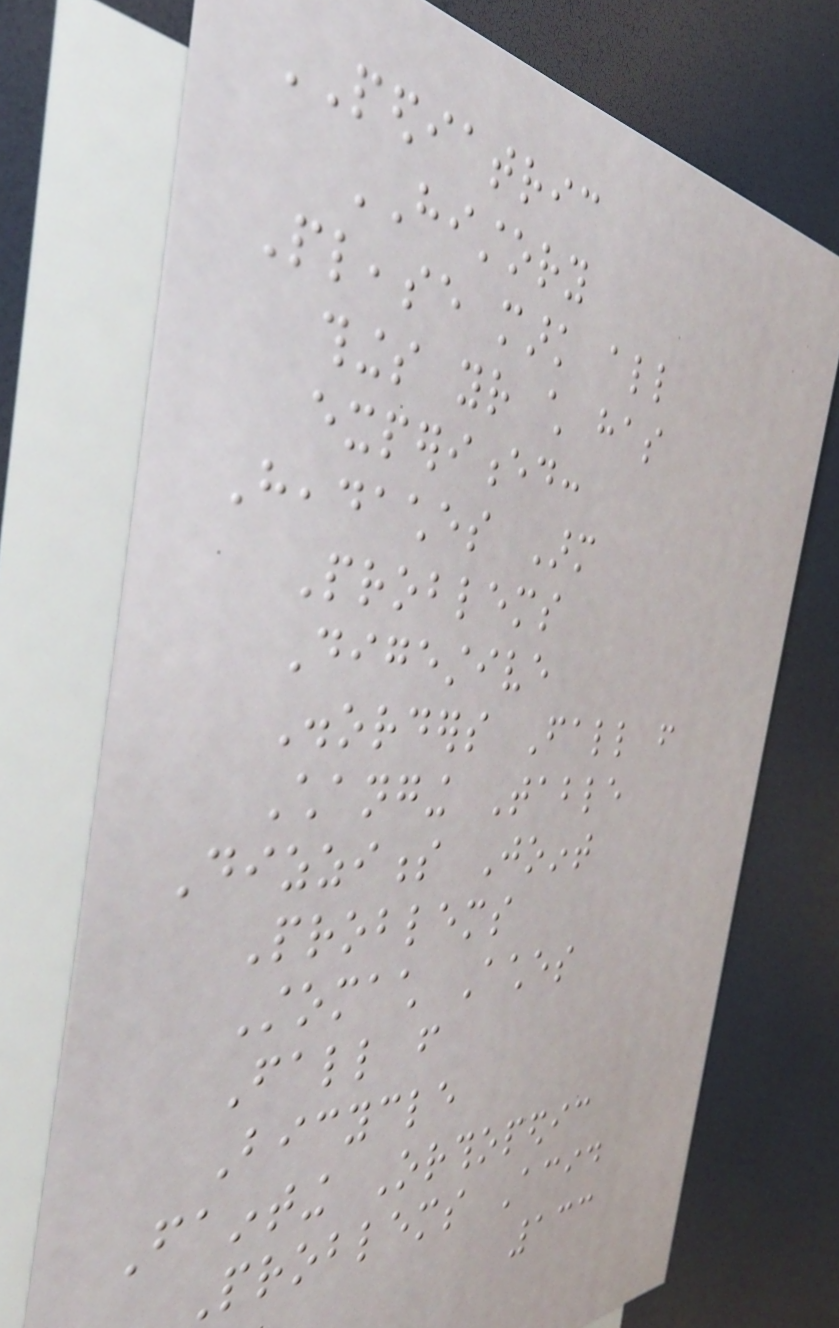PEDIATRIC
HISTORY
Please mark all
things your child has
experienced:
Headaches Arm
Problems
Digestive
Disorders Fall from
Changing Table
Dizziness Joint
Problems
Stomach Aches
Fall from
Bicycle
Fainting Orthopedic
Problems Acid
133
